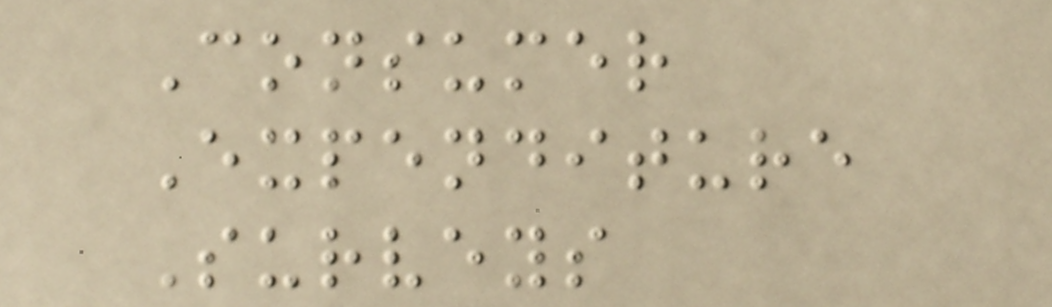Consumer
Expenditure
Surveys
